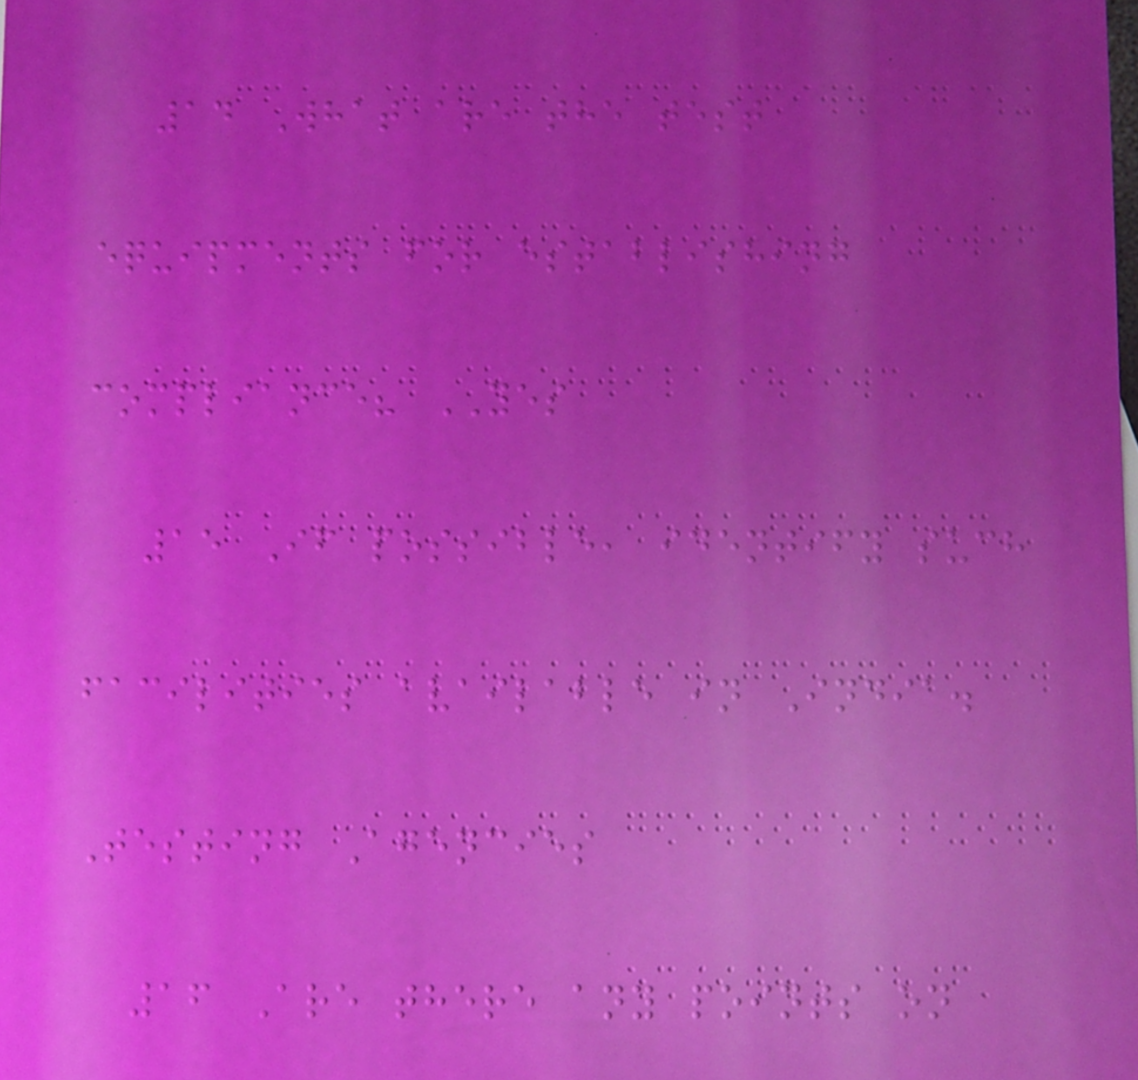14 What are the test
equipments for establishing
compliance? YES
15 If possible, identify such
facilities available in India.
Testing Agencies
16 Are there any points on
